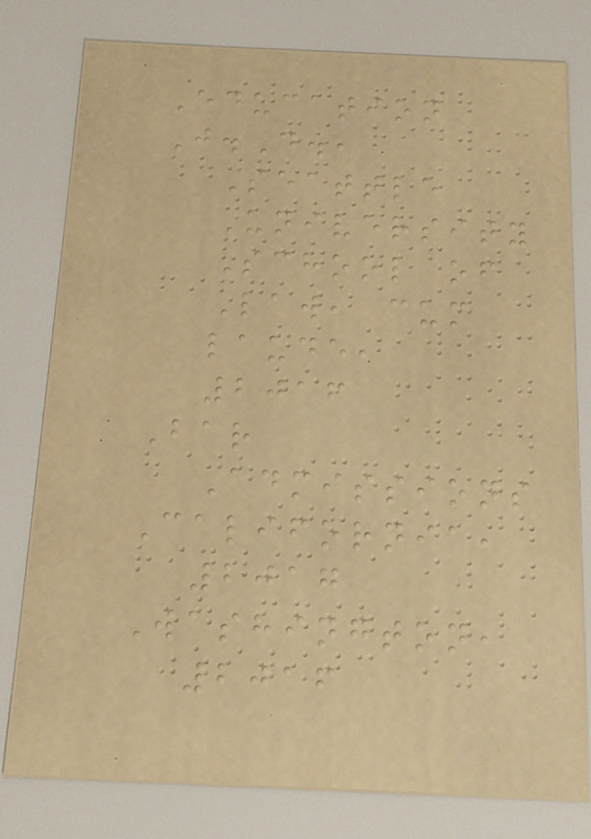Education
J.D.,
Seattle
University
School of
Law, cum
laude,
2016
Bar
Admissions
California,
2017
Washington,
2016
